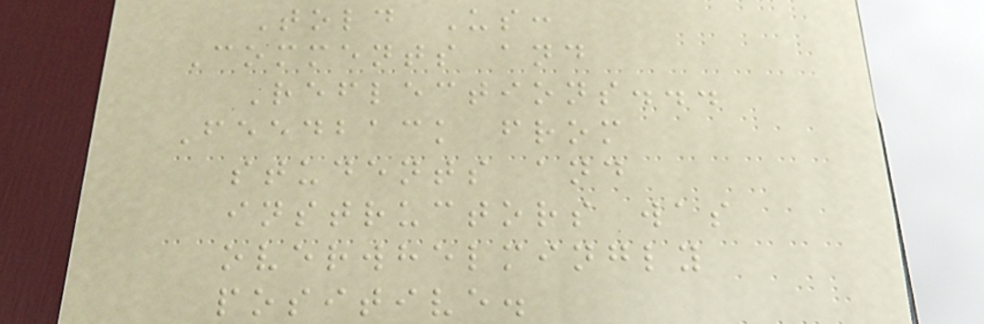Told Us:
Comments and
Reflections...
Feedback from
students and
instructors was
overwhelmingly
positive.
